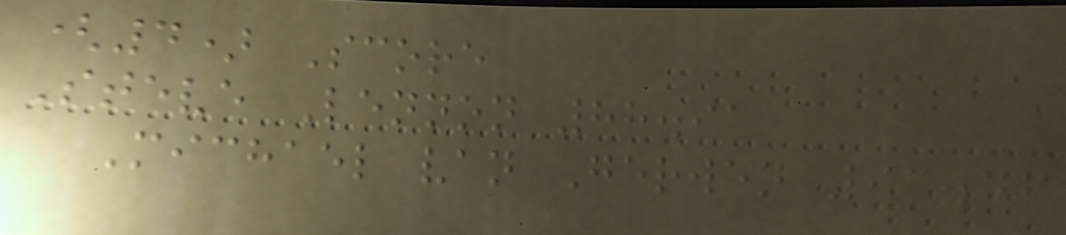(4) Score
Steve Lennon 88.91
Michael van Gerwen 93.46
